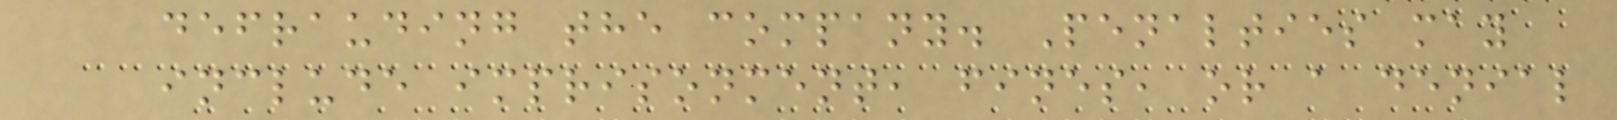defrauding the company. Penalties may
include imprisonment, fines, or a denial
